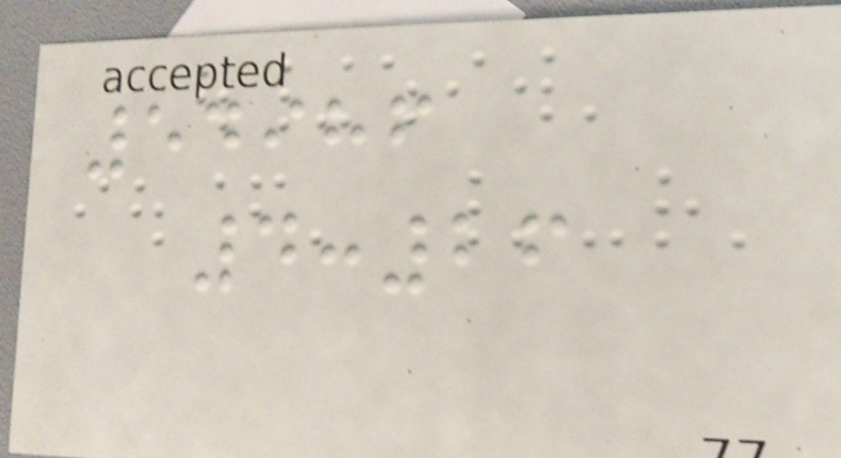54986
4:26
